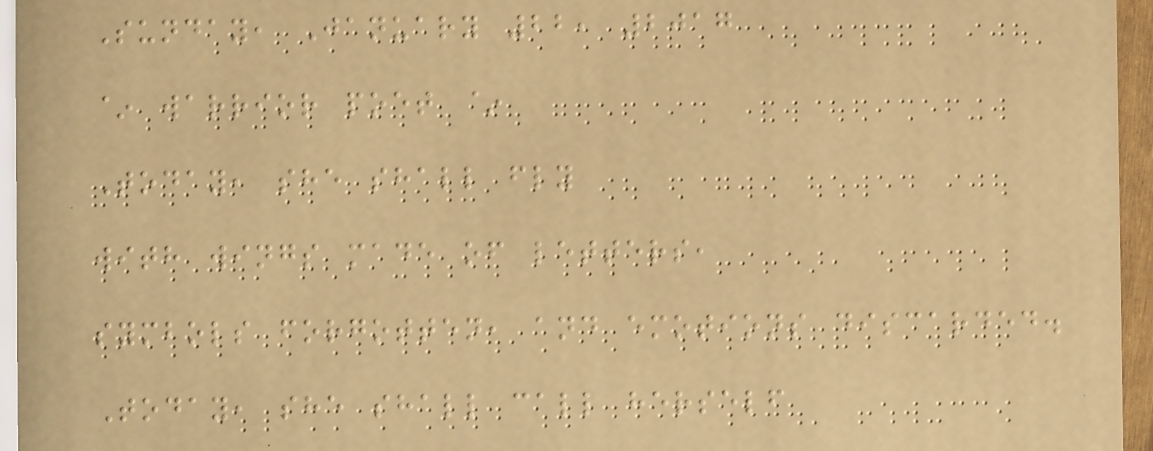Sunday, January 22, 2017
~ warrior poet ~
Today, she shall fly
with wings made of letters,
symbols forgotten, and emotions discarded.
Today, she shall call herself
